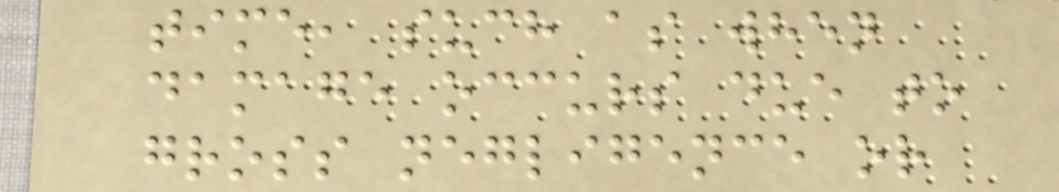time, such as when
damage occurs due to
gross negligence or
